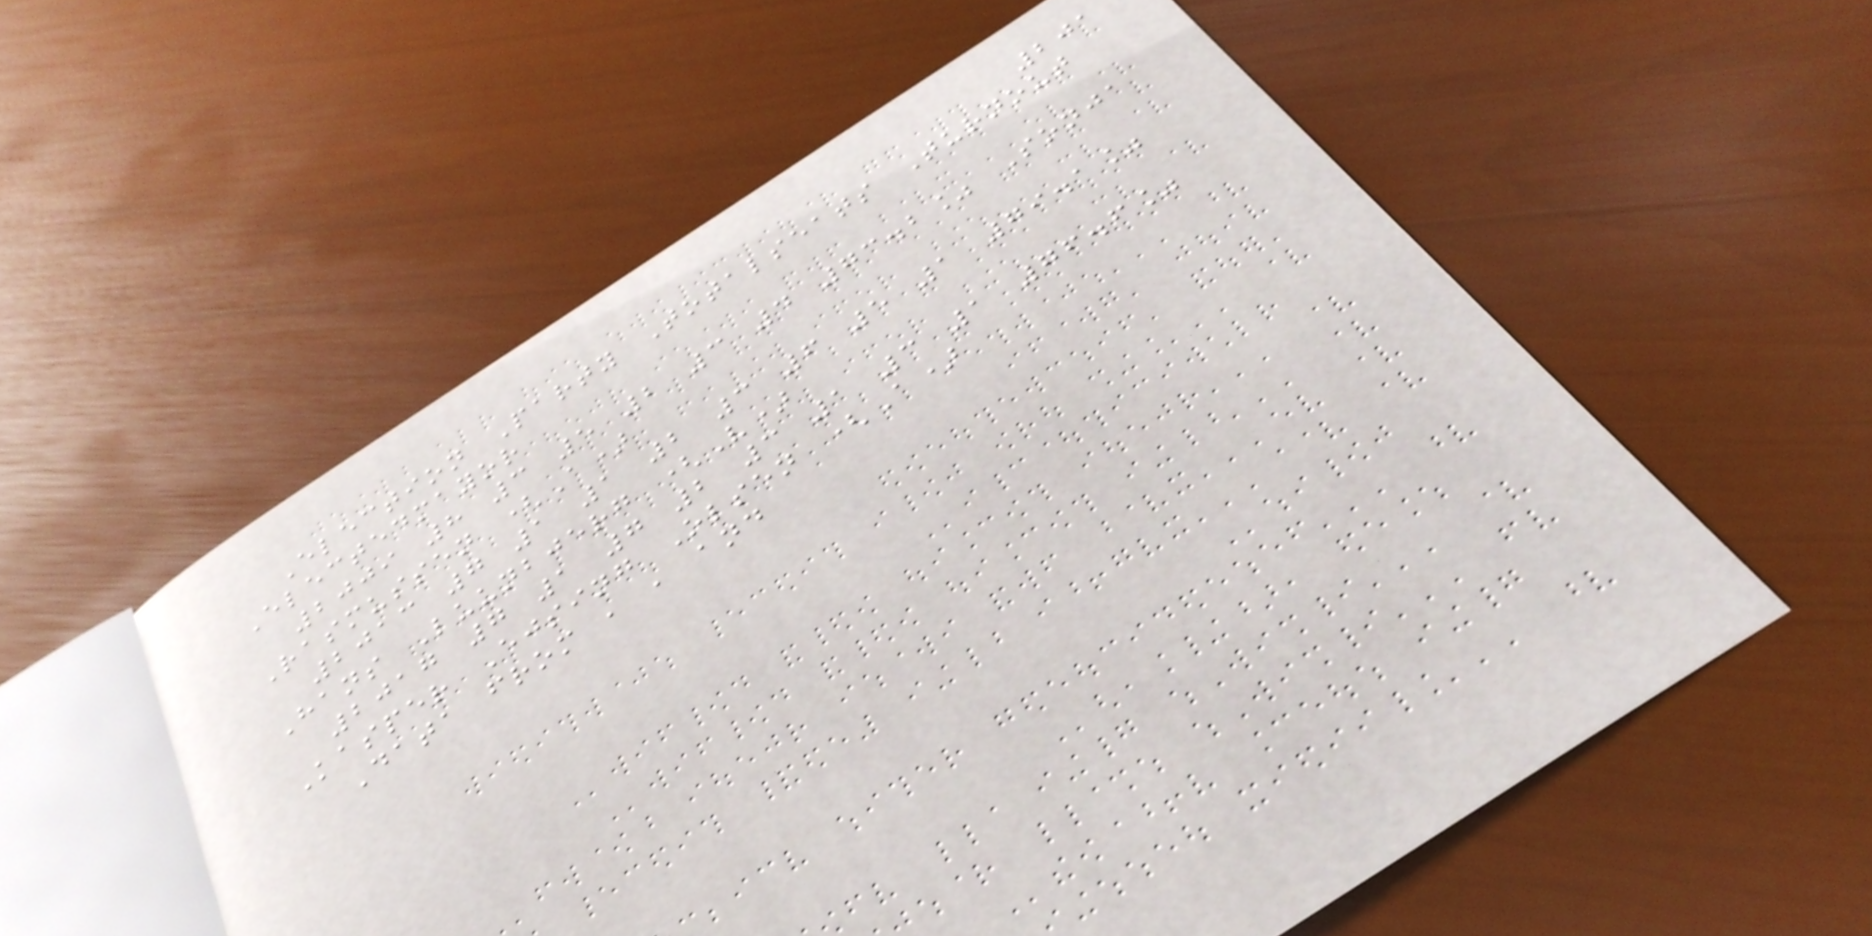201
Election Party Totalseats Turnout
Electedmayor
2009 8 3 5 2 3 4 73.2% Sonja
Rasmussen (A)
2013 7 1 1 2 3 6 5 1 79.1%
Hans Luunbjerg (V)
2017 7 1 7 2 3 1 3 1 76.6%
Kasper Ejsing Olsen (A)
Data from , , and
